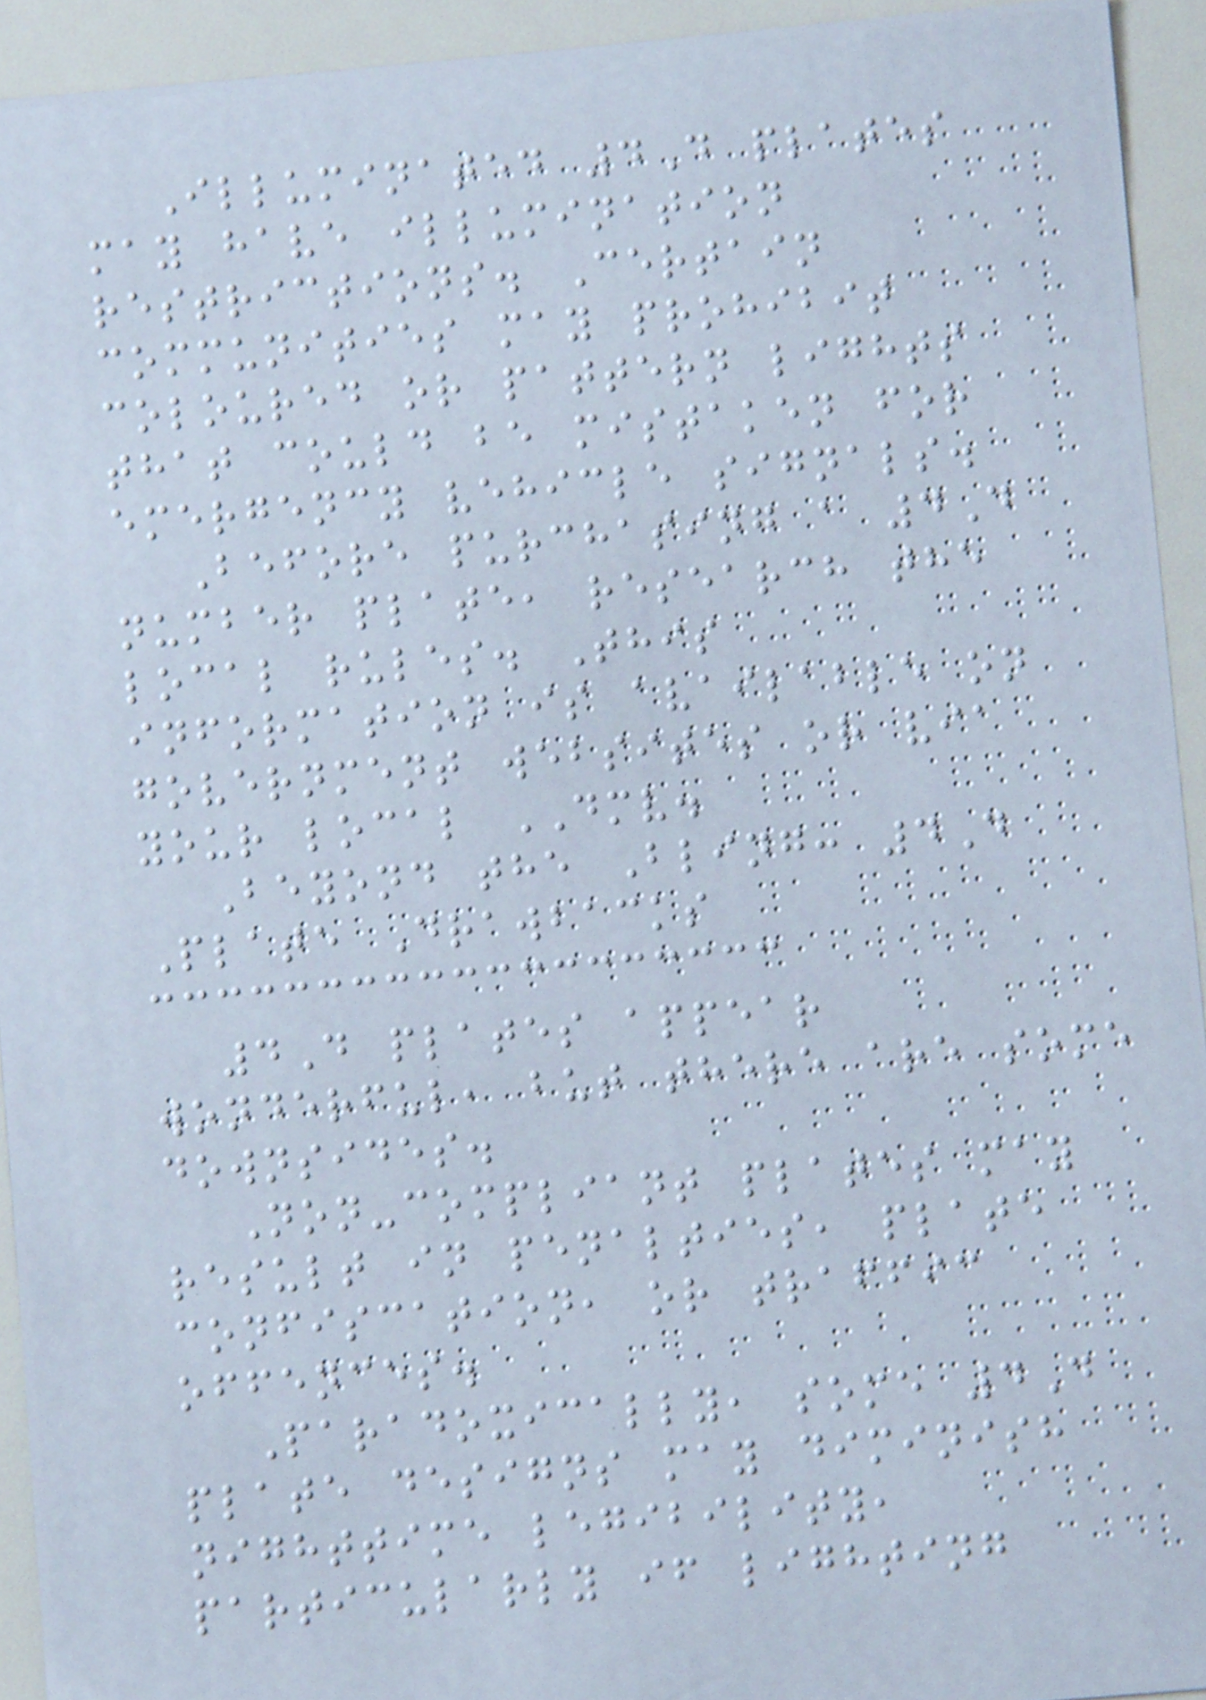Illuminated 4D plates
may have illumination
restrictions. Certain
communities may prohibit
coloured or pattern lights
that could be mistaken for
emergency vehicle signals.
Before purchasing a 4D
number plate, research the
local rules. This
information is available on
government websites or via
your local DMV.
Beyond the Bling: 4D
Plate Drawbacks
4D plates appear
wonderful, but there are some
downsides.
Non-compliant plates may
result in penalties, plate
confiscation, or traffic
offences.
Paradoxically, some 4D
plate designs may diminish
nighttime legibility,
particularly if lighting
